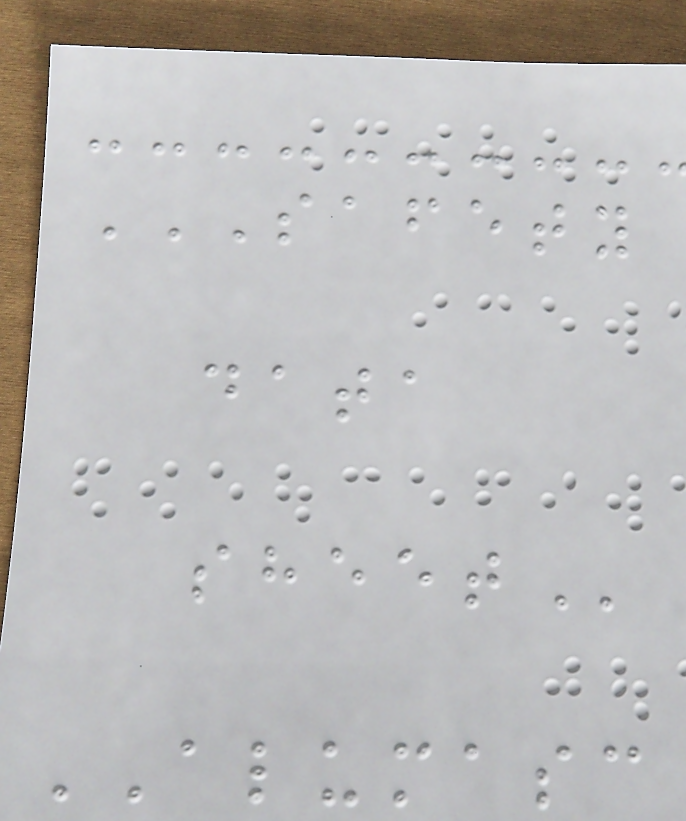SAFETY
DATA
SHEET
ALUMASC
